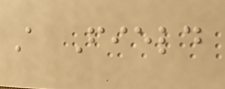A Field
